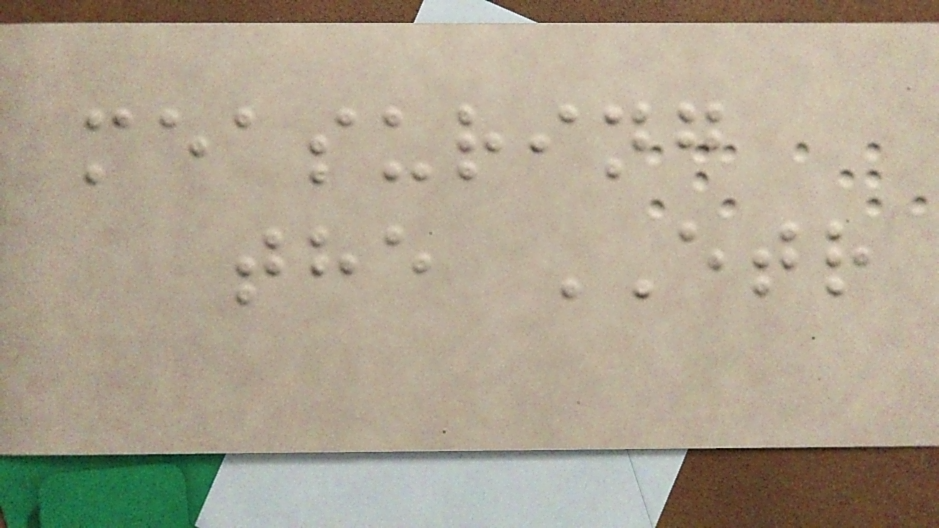measuring
the ETR
